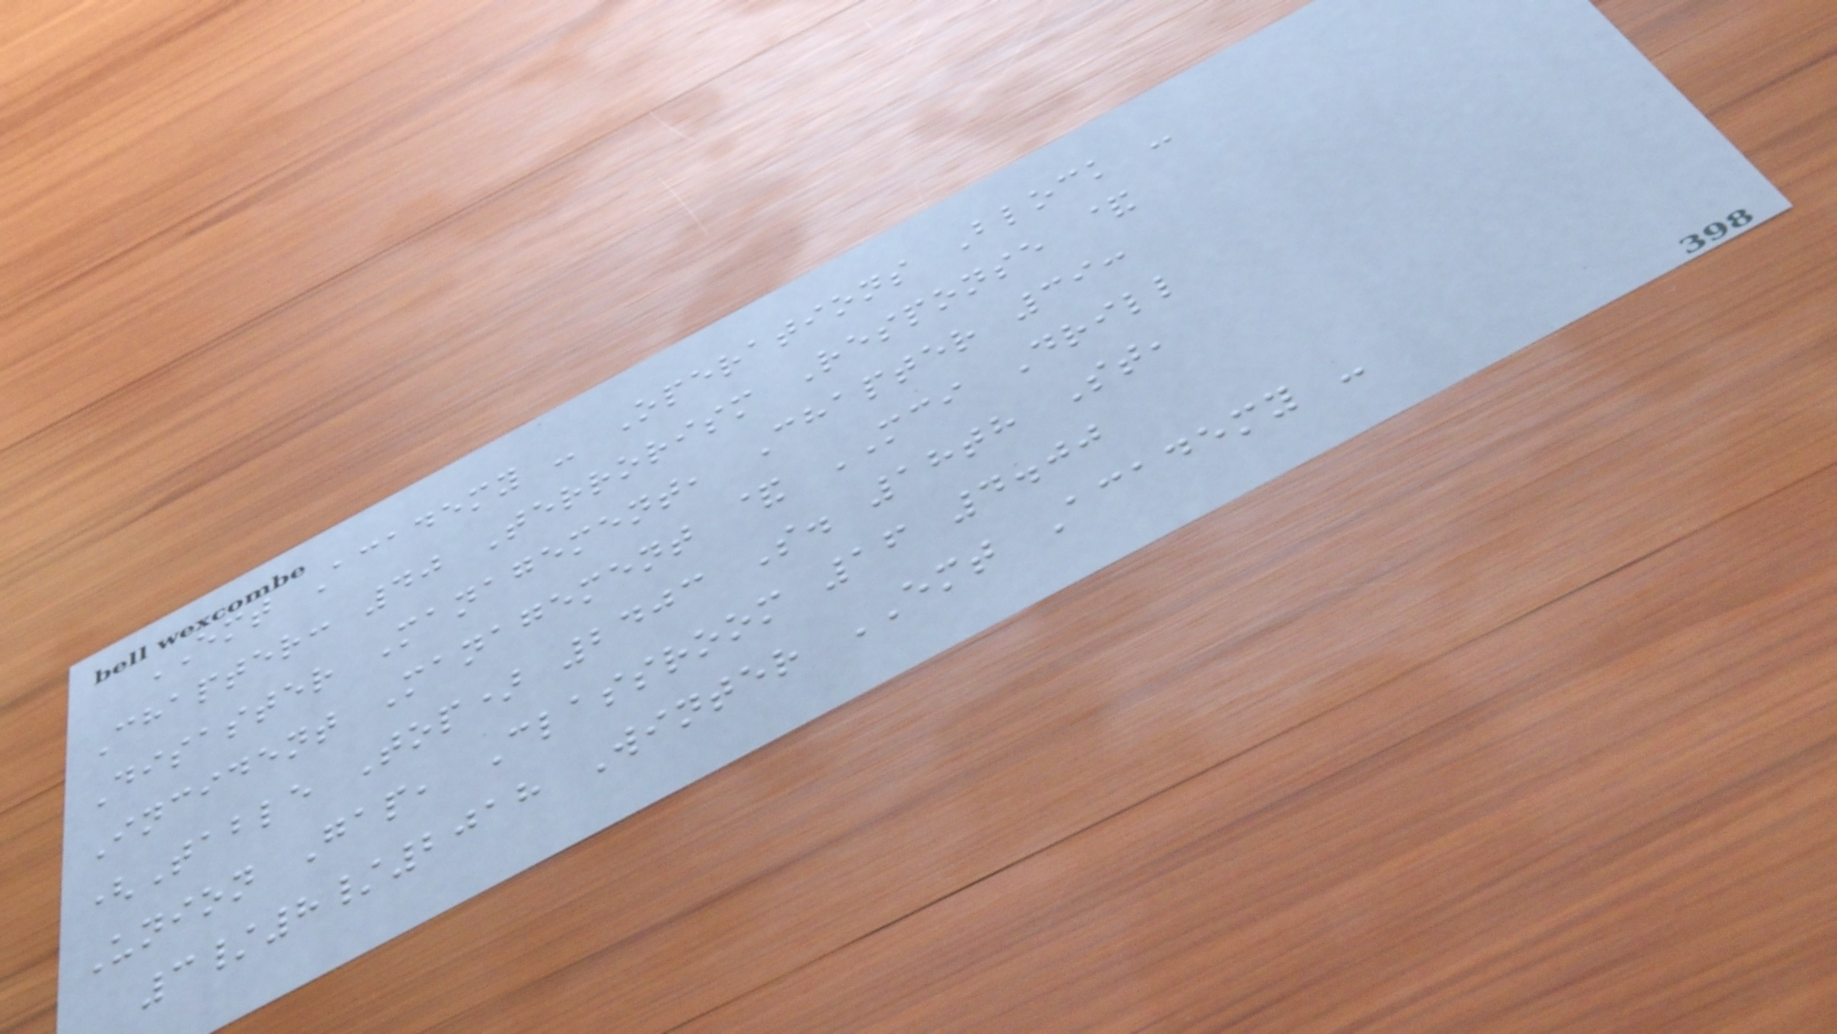EMT Academy - Operations Block -
Chapter: 40 Terrorism Response &
Disaster Management, Chapter 39:
Incident Management & MCI Drill
(Table Top) 2403 S. 18th St,
Union Gap, Classroom 16 4.00
3/8/2018 Winter EMT Academy -
